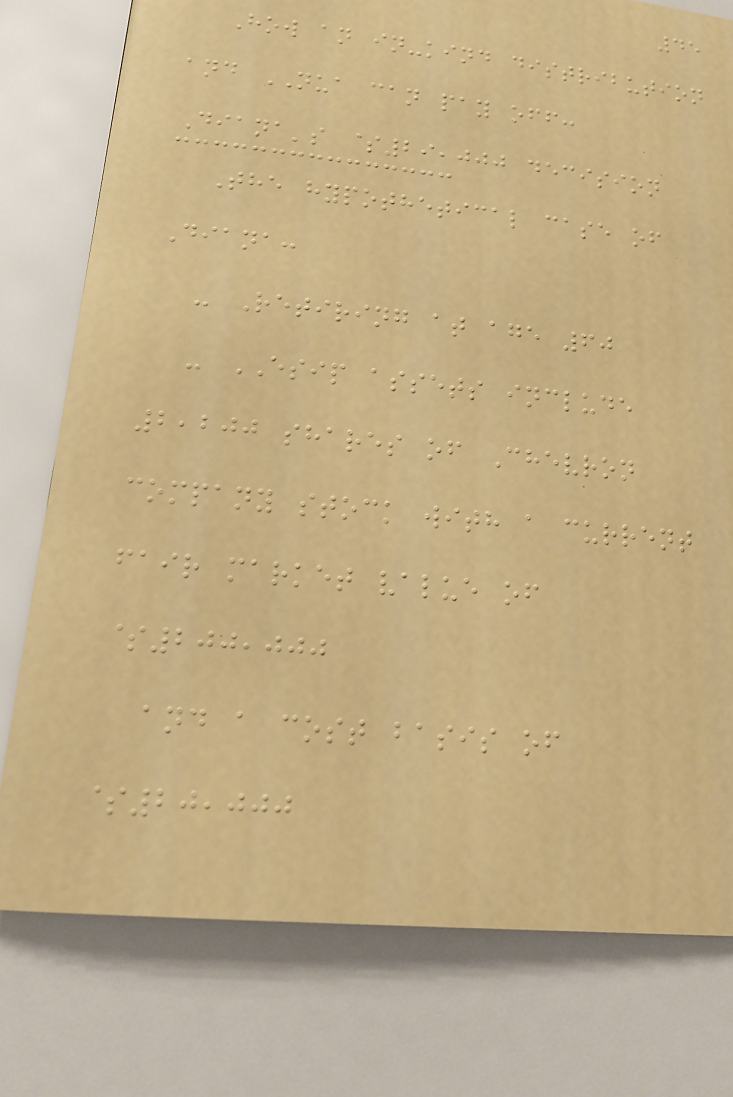45
How an in-kind distribution
and NUA can pay off:
Diana's $29,000 decision
The hypothetical case of
Diana:
- Retiring at age 60
- ESIP assets include
2,200 shares of Chevron
company stock with a current
fair market value of
$200,000
and a cost basis of
$20,000
